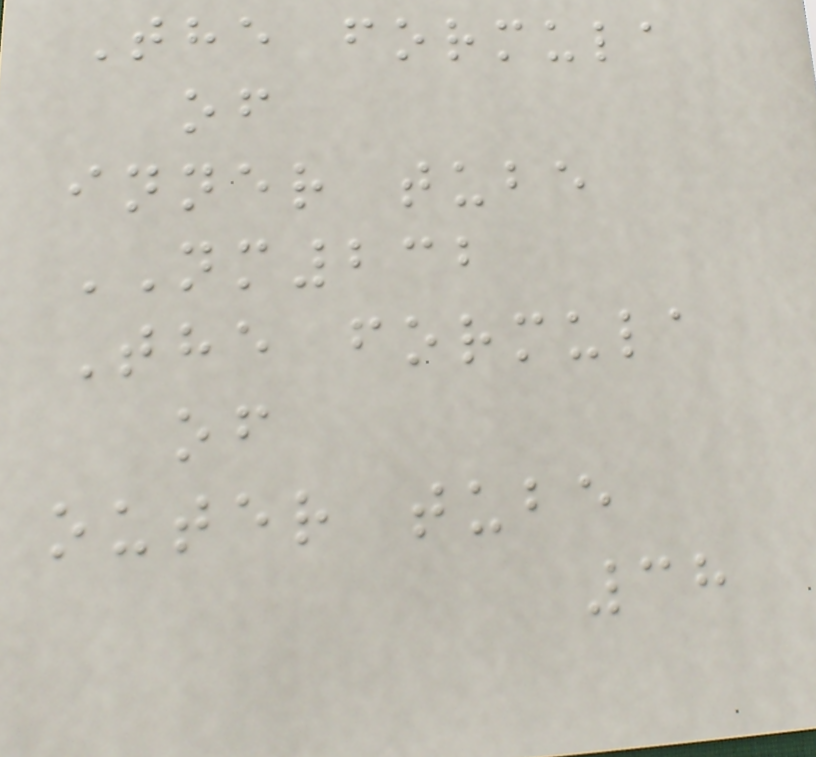The formula
of
inner tube
NM232
The formula
of
outer tube
38
